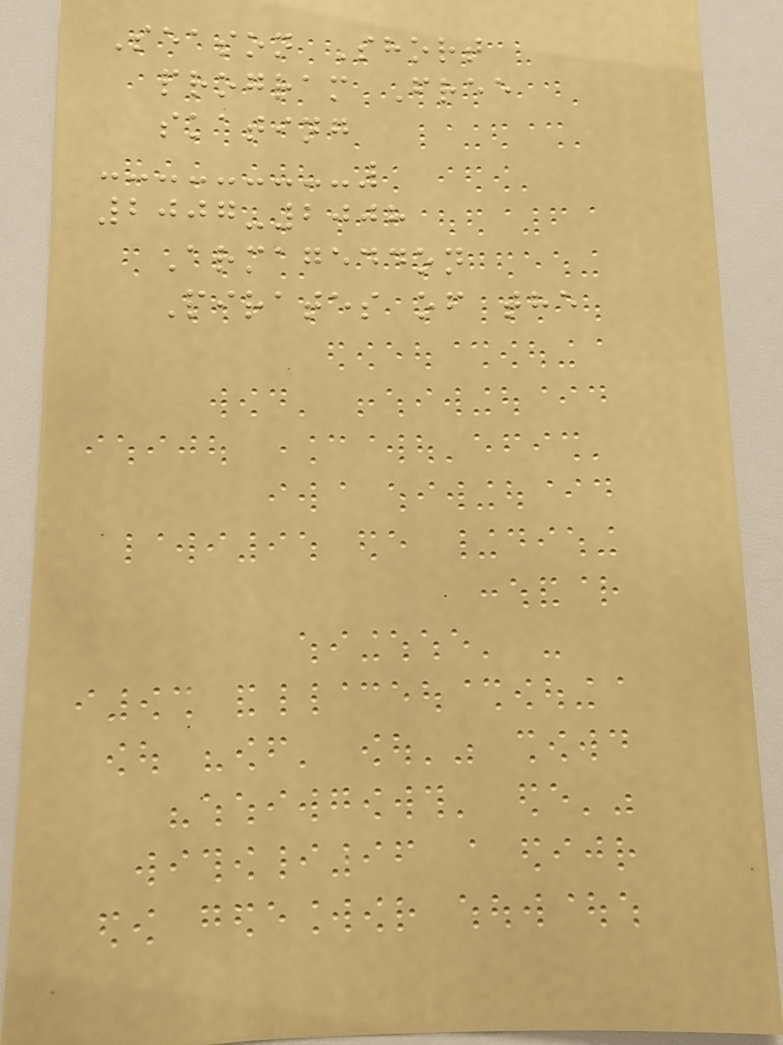Season Short
program Free
skating
2007-2008
Armageddon
Pirates of the
